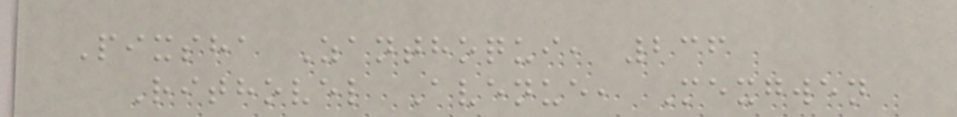Pixsha Zanthoqui, 236
Rithovel Avenue, Mexgwen
